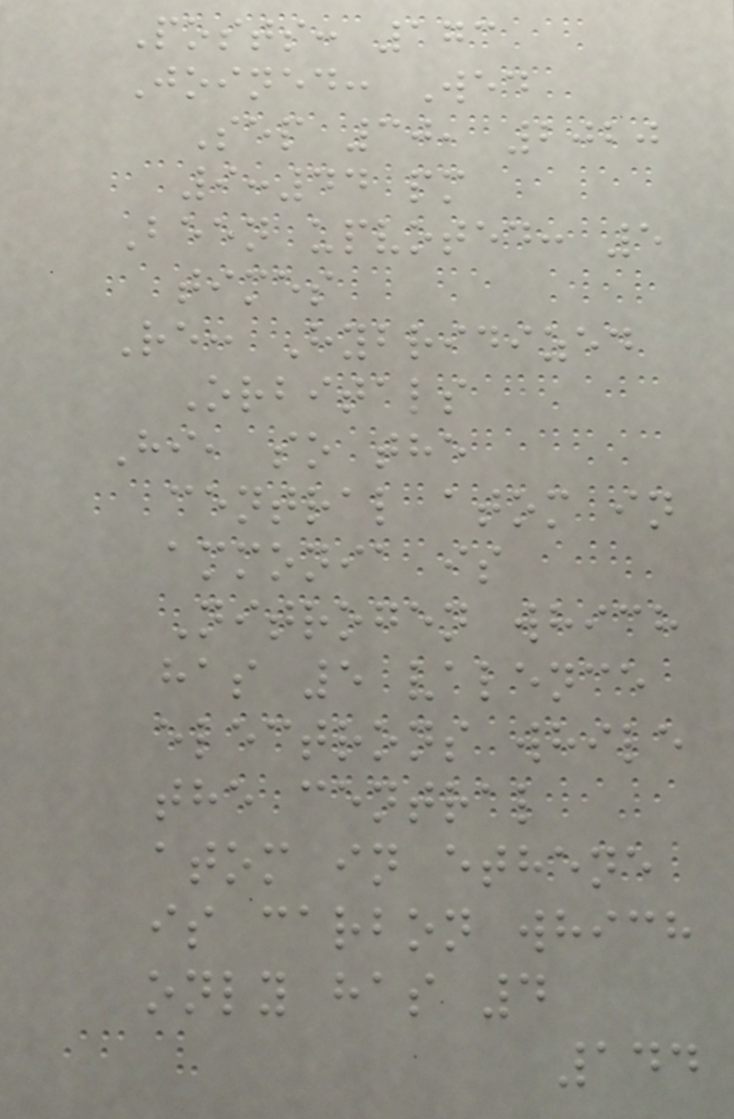Posts: 173
Joined: Wed
Sep 30, 2020
9:44 pm
Been upvoted: 5
times
Re: Hybridized
Orbitals
Hi, so the
central atom in
ammonia is
Nitrogen which
has 5 valence
electrons while
the central
atom in ethene
is carbon which
only has 4
144
